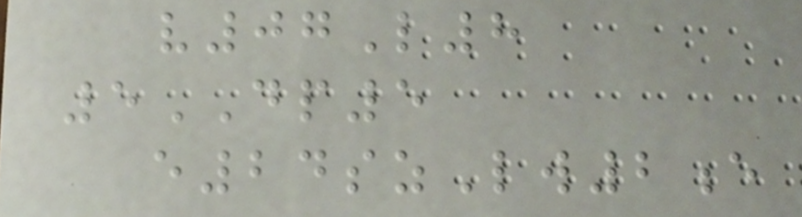v07L8
5DP5
e24szLw2e
